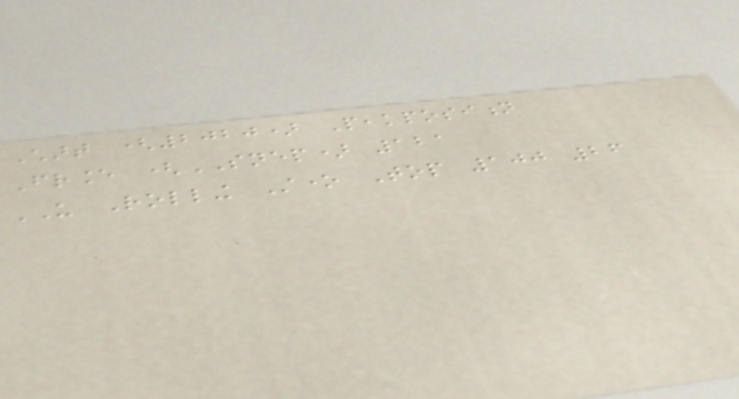Chart (2020) Peakposition
France (SNEP) 121
US Rolling Stone Top 100 26
